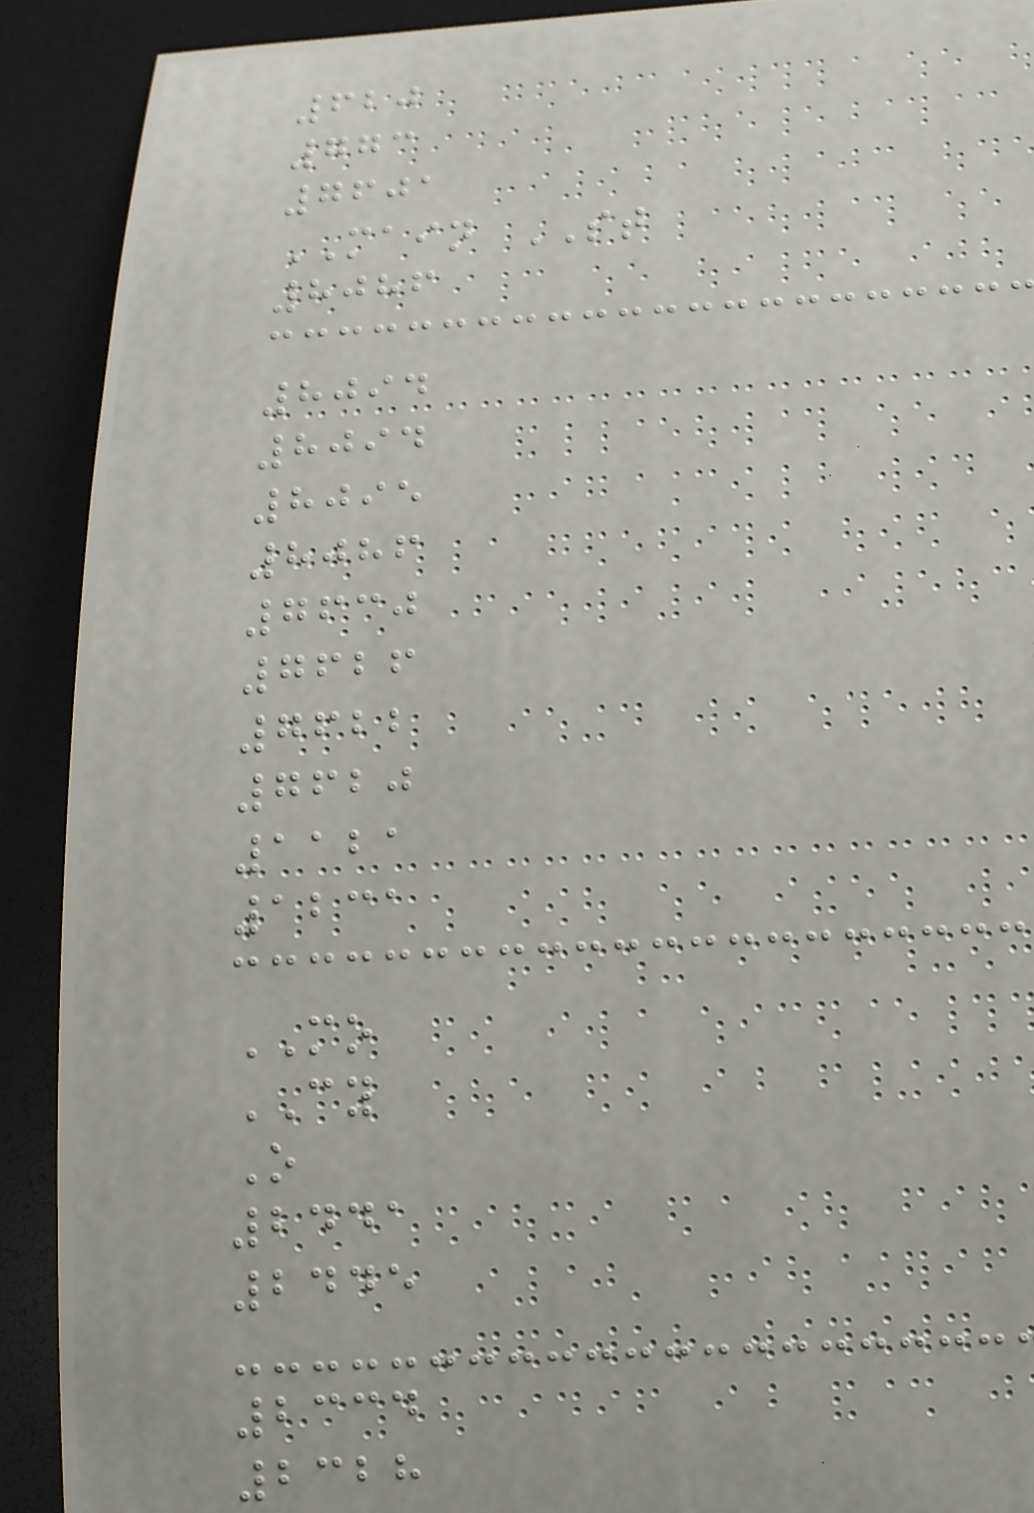620
773
7601
MAIN ST
8086
8094
8094
8095
8086
7630
7626
7622
7620
1121
1231
MO
CY
O
2441
2445
2334
2328
